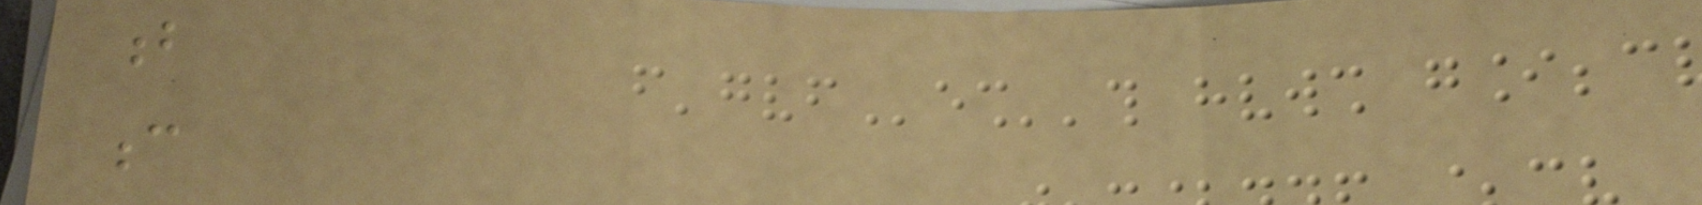b
c
